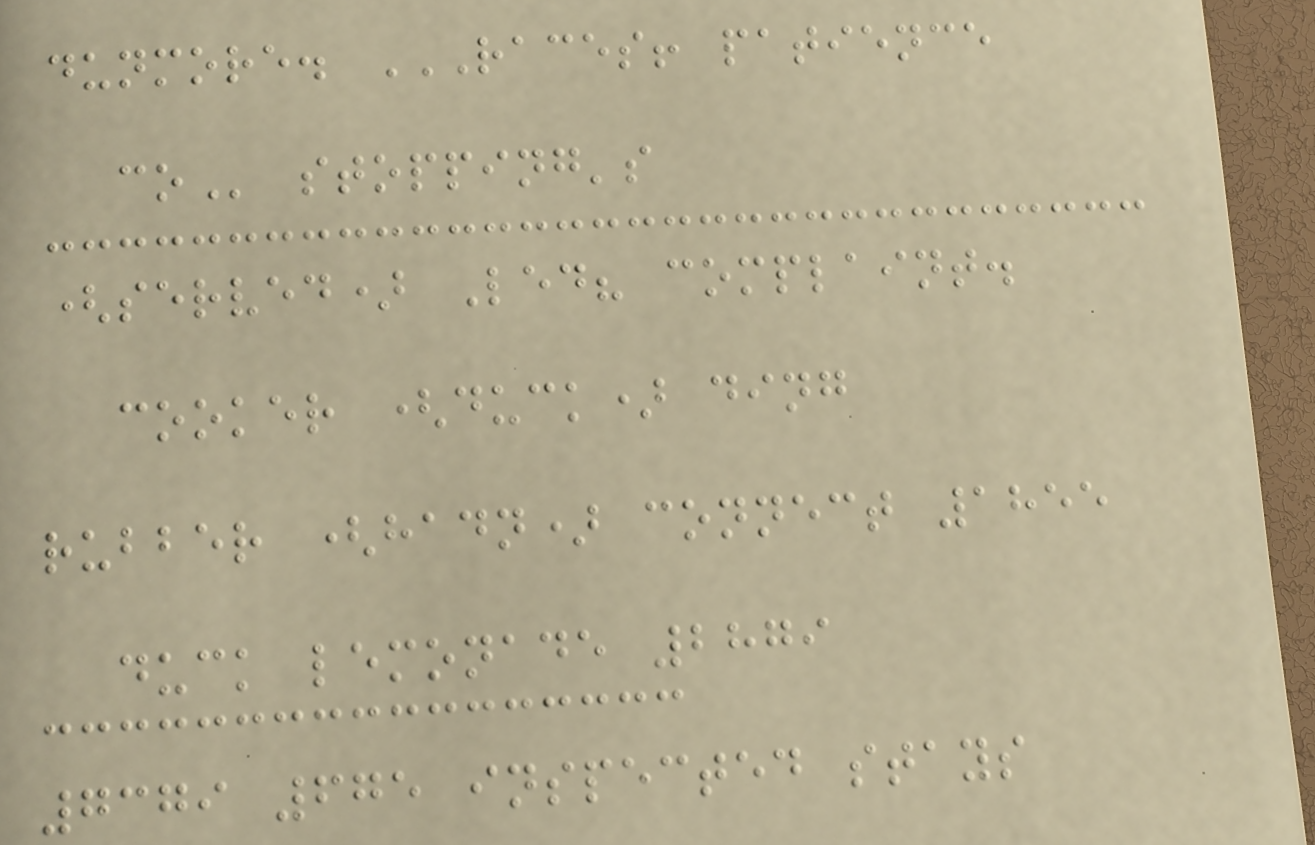dunmore. RACES! PATIENCE
CO stopping's
(served) Led? complaint.
cooker (duck) ding
rubber (hadn) connect 1855
duck lemonade 2879
7379 675 inspected stays
